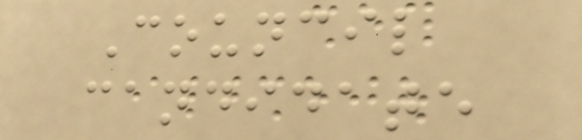Council
candidate
